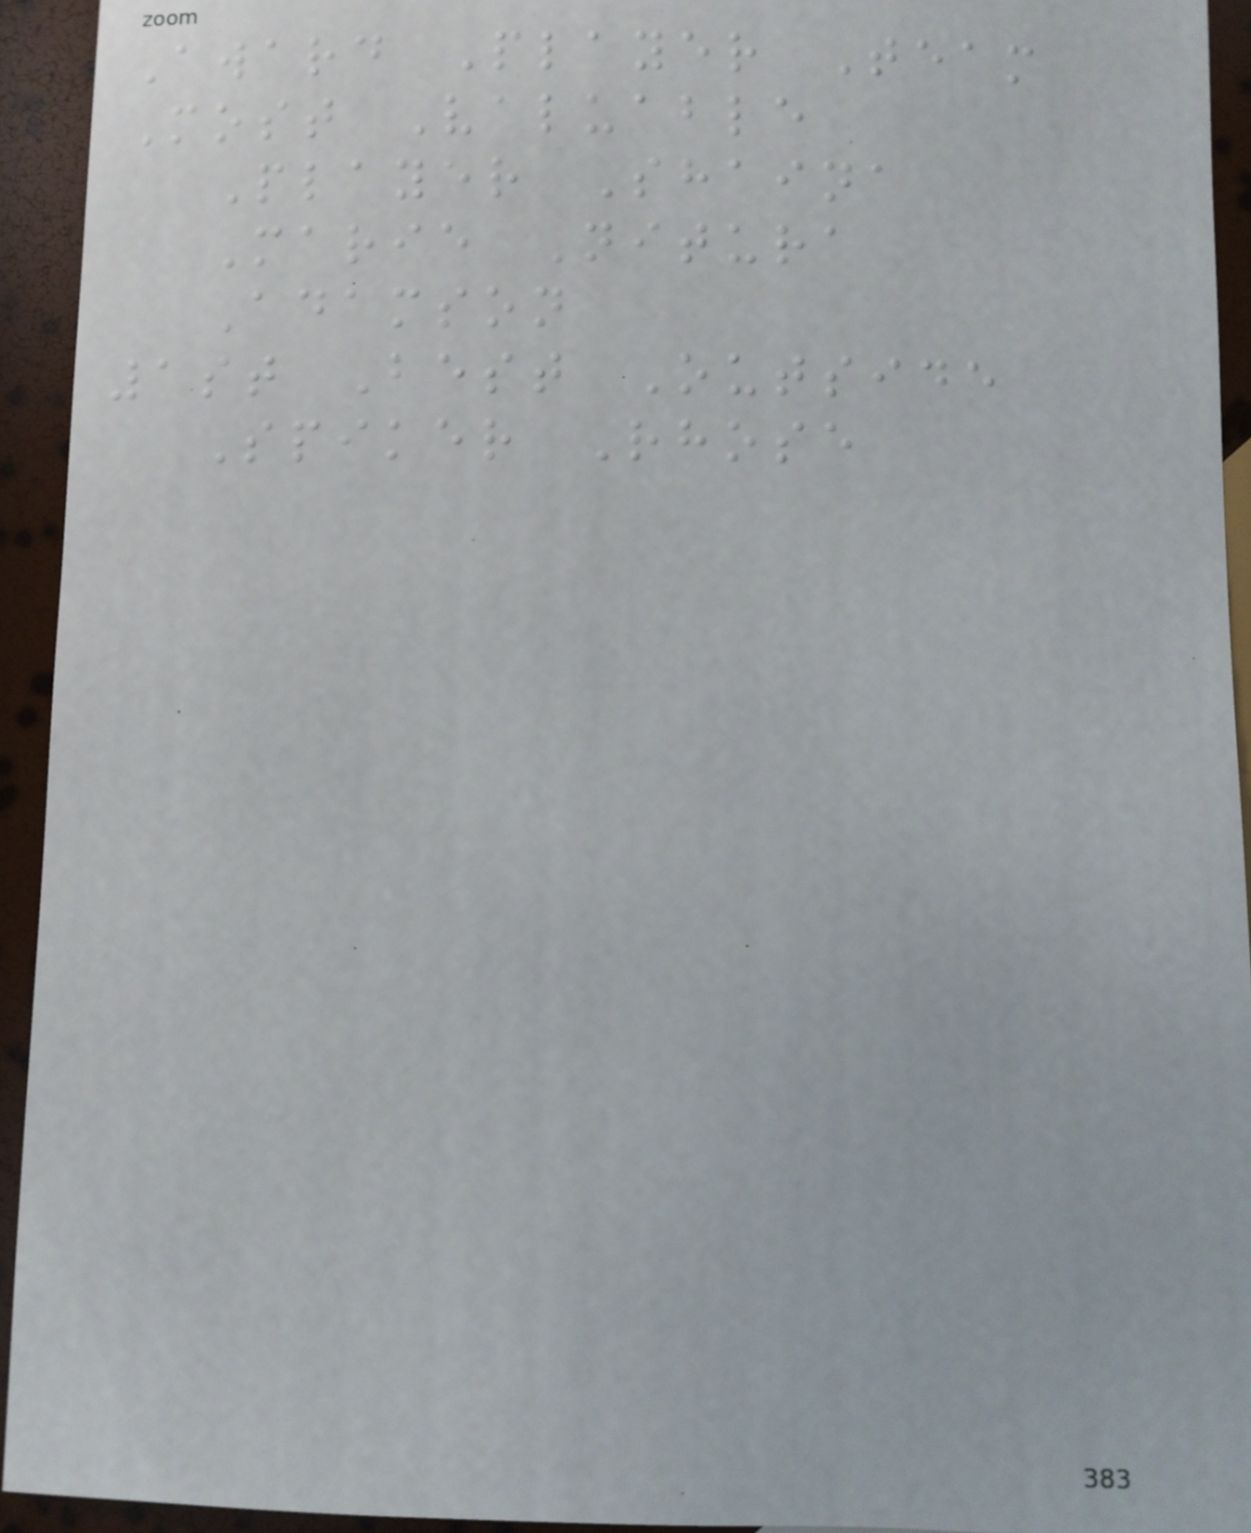Award Player Team
Most Valuable
Player Shaina
Marie Nitura
Adamson
1st Best Outside
Spiker Rhose
